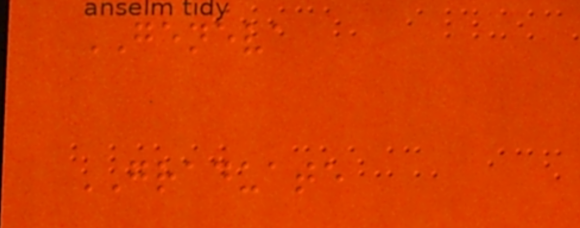GENEVA
GRADUATE
